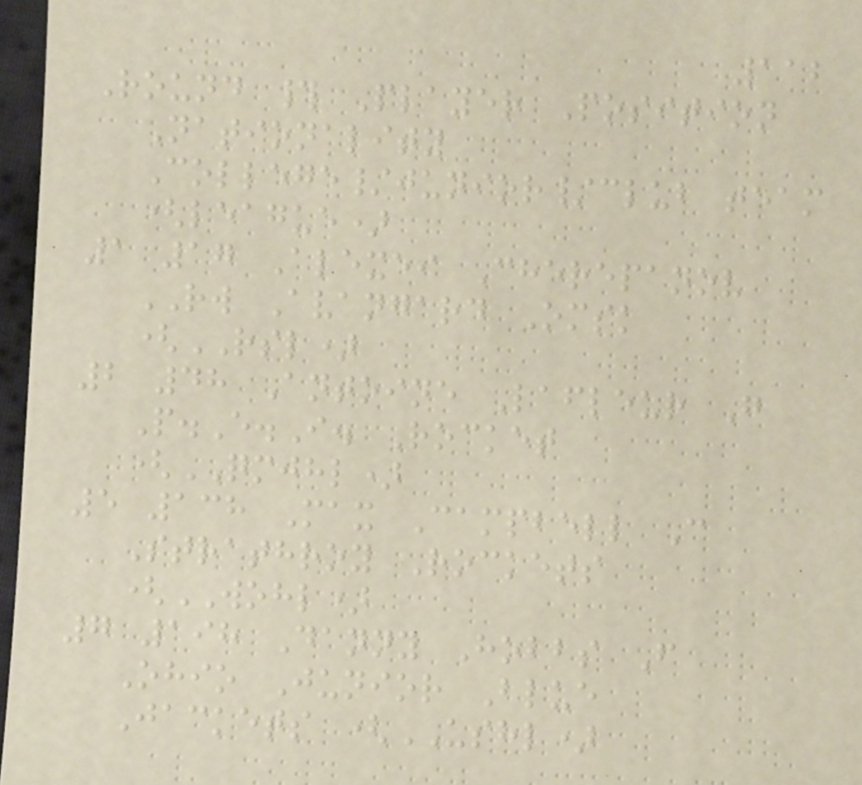112
Round # Player Position
Nationality
College/junior/club team
(league)
1 17 Alexei Cherepanov
RW Avangard Omsk
(RSL)
2 48 Antoine Lafleur G
P.E.I. Rocket
(QMJHL)
5 138 Max Campbell C
Strathroy Rockets
(WOHL)
7 198 Danny Hobbs F
Ohio Junior Blue
Jackets (USHL)
